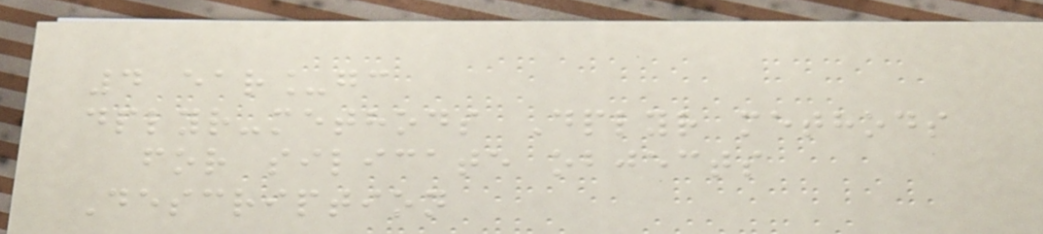4 ear_gc
dplyr-methods Dplyr methods
for silicate objects
Description
